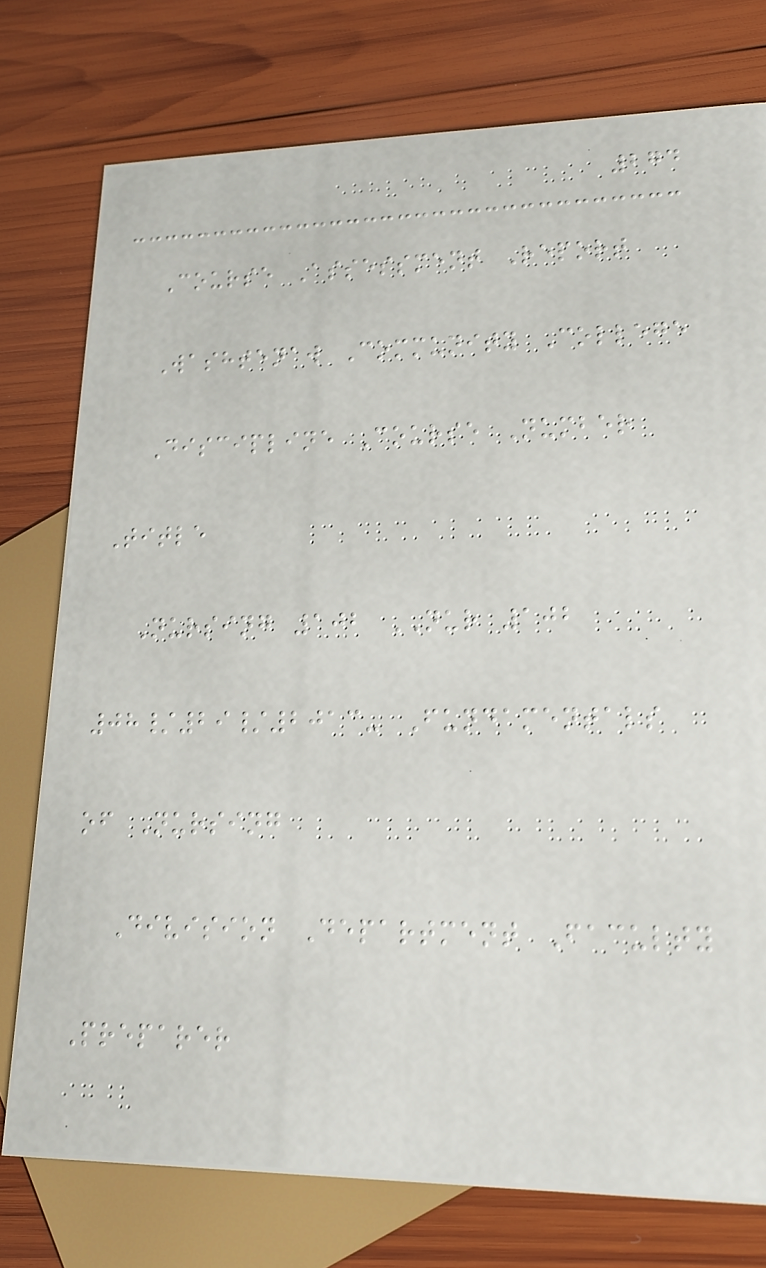274
Course Assessment Report
Washtenaw Community College
Discipline Course Number
Title
Nursing 102 NUR 102
08/29/2013- Fundamentals
of Nursing
Division Department Faculty
Preparer
